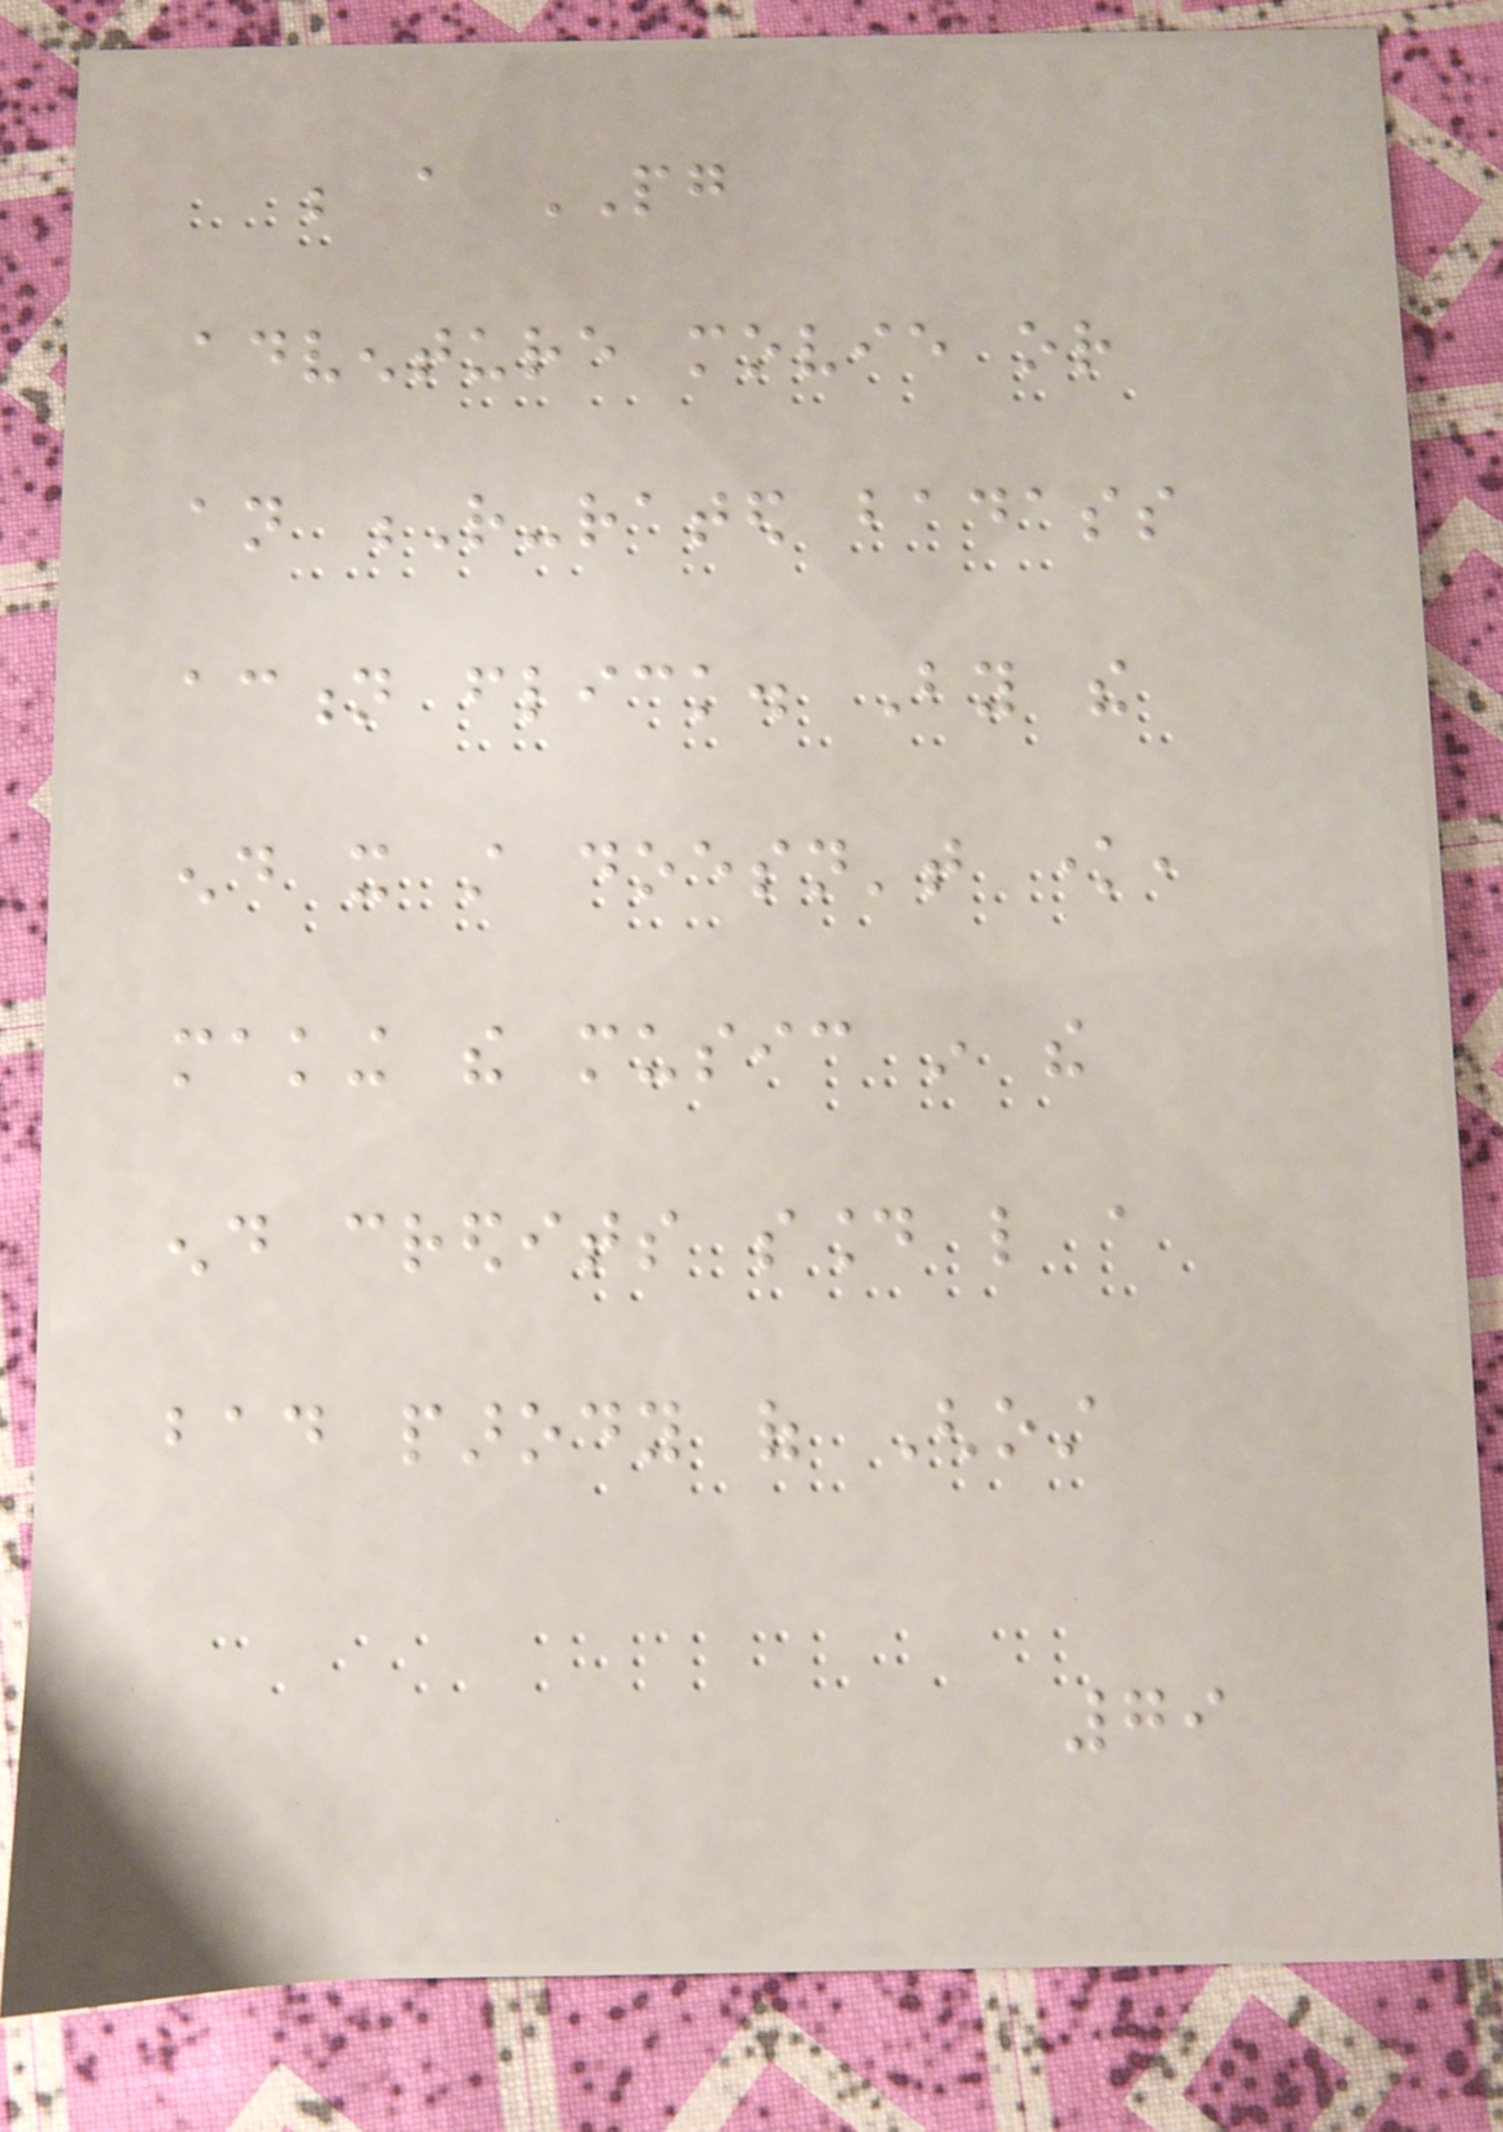be a PG
adventure movie or
an R-rated badass
action flick. By the
end it still doesn't know,
making the music in the
end credits sound like a
bad parody of Ghost
79
